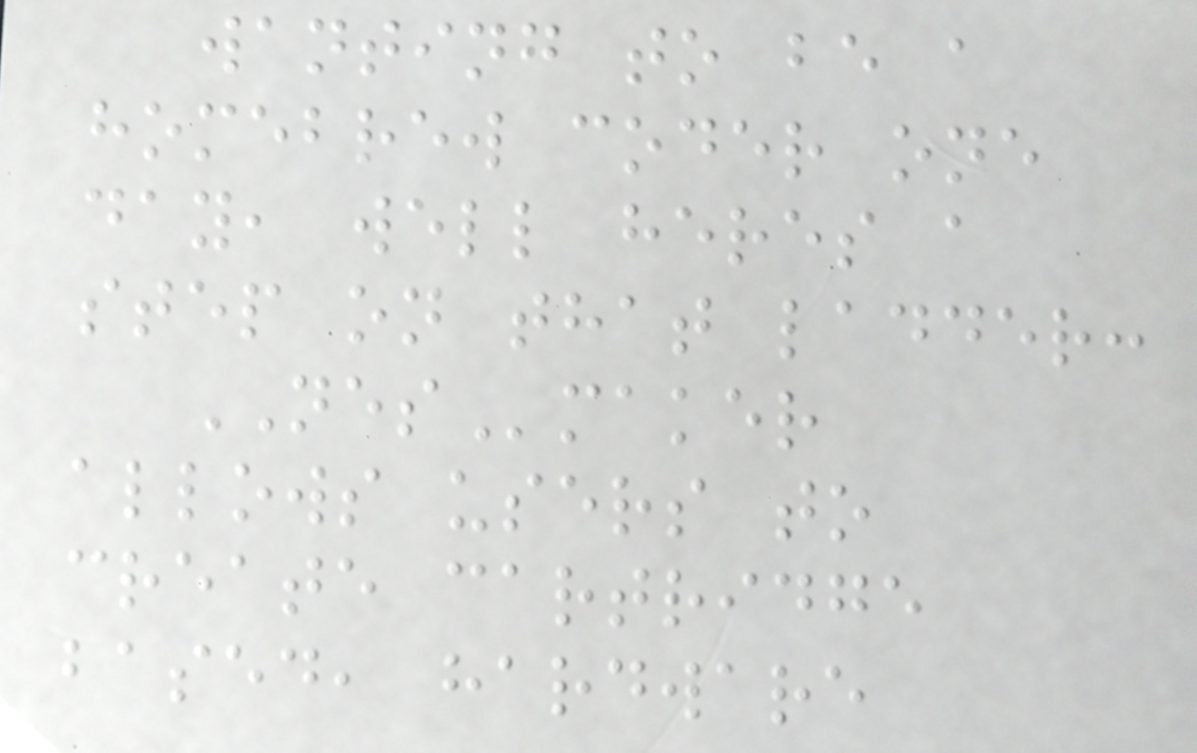wanting to be a
homebrew coder one
day, well heres a
step on that ladder:
NESmaker
allows users to
create cartridge
based, hardware
